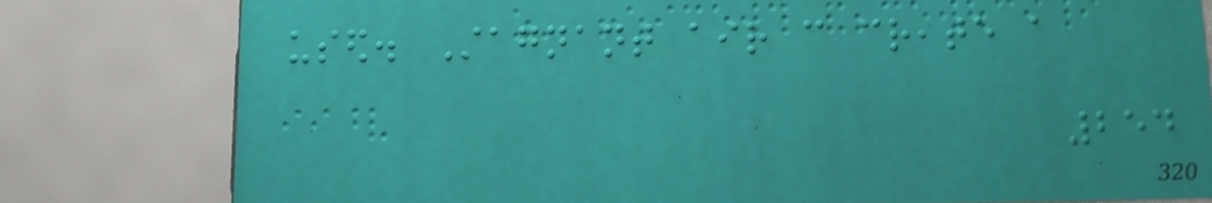used. Stagnant air can create a
254
